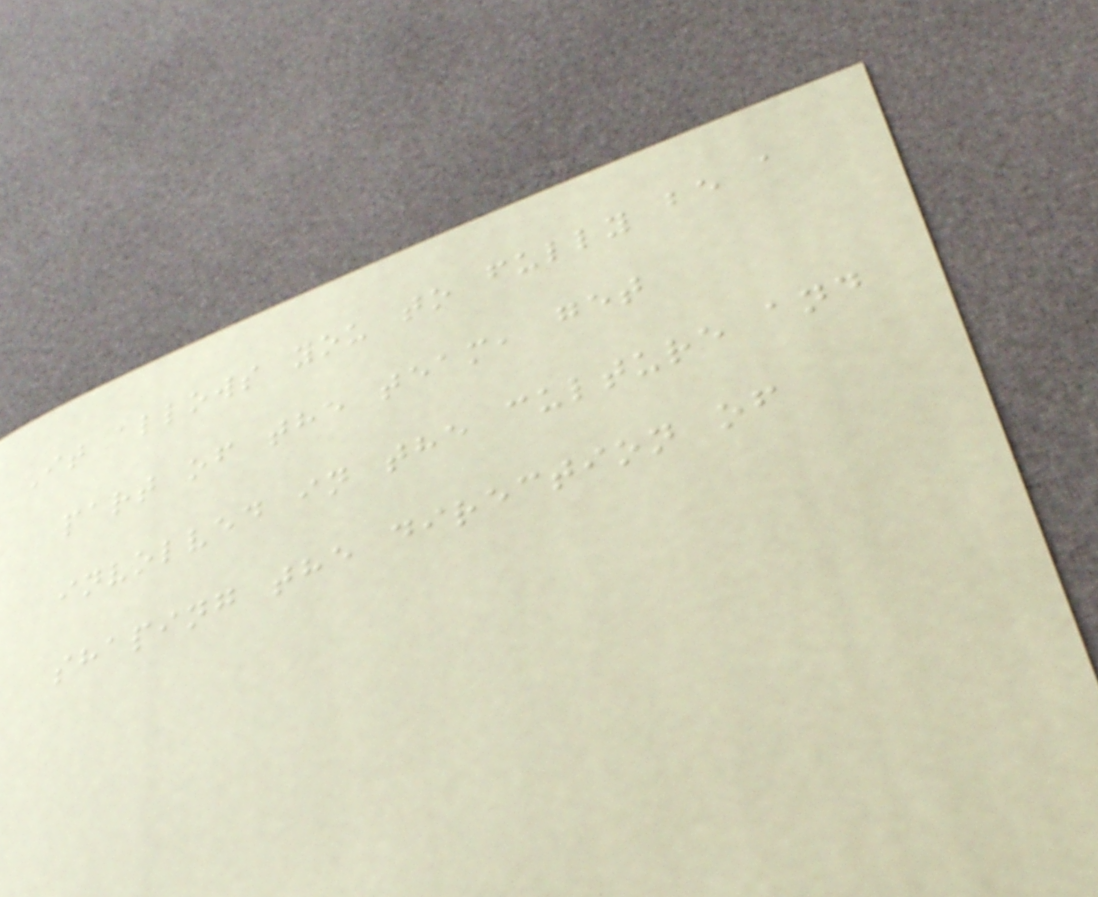It allows you to fully be a
part of the team, get
involved in the culture and
shaping the direction of
